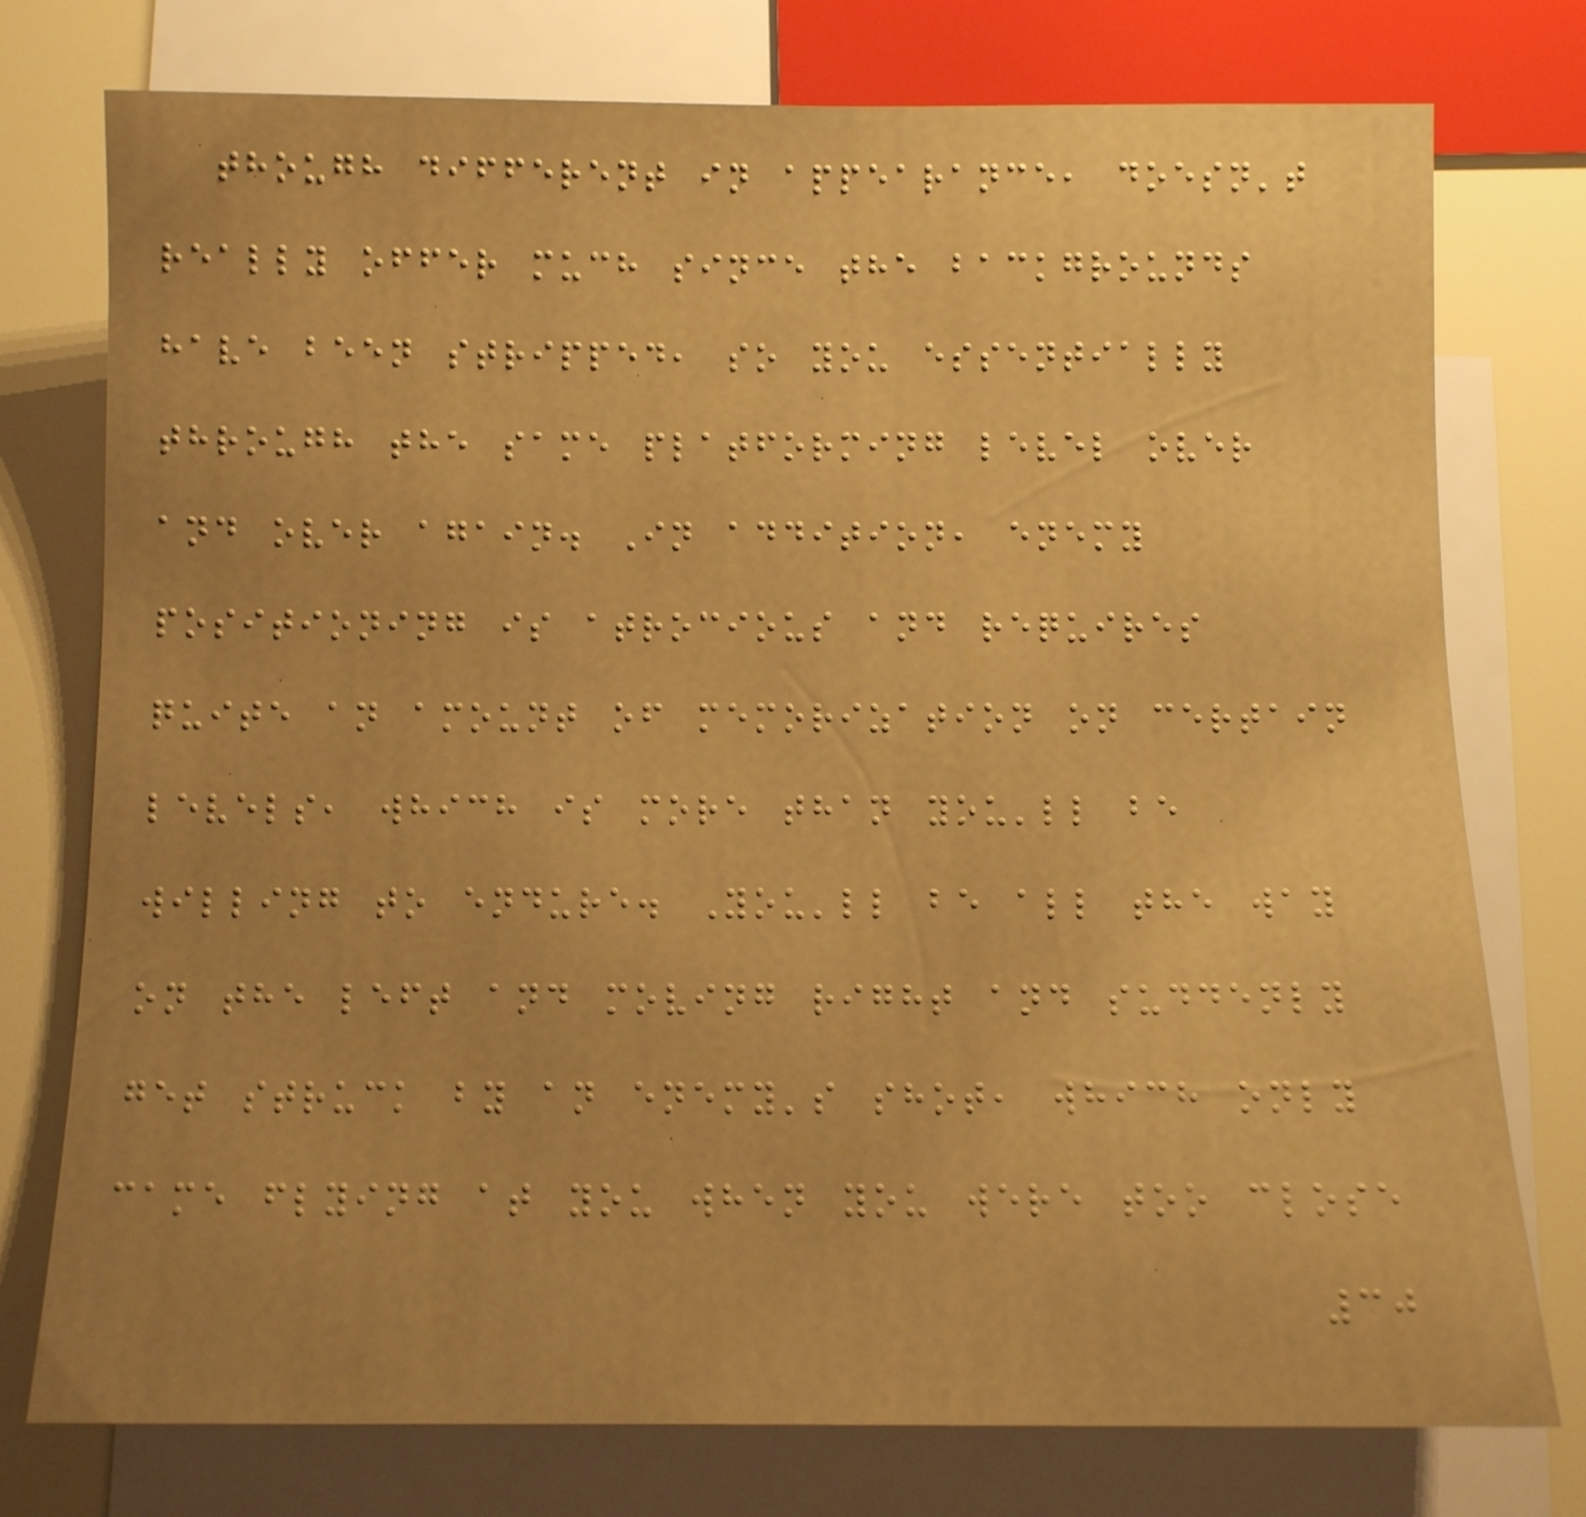though different in appearance, doesn't
really offer much since the backgrounds
have been stripped, so you essentially
through the same platforming level over
and over again. In addition, enemy
positioning is atrocious and requires
quite an amount of memorization on certain
levels, which is more than you'll be
willing to endure. You'll be all the way
on the left and moving right and suddenly
get struck by an enemy's shot, which only
came flying at you when you were too close
30
